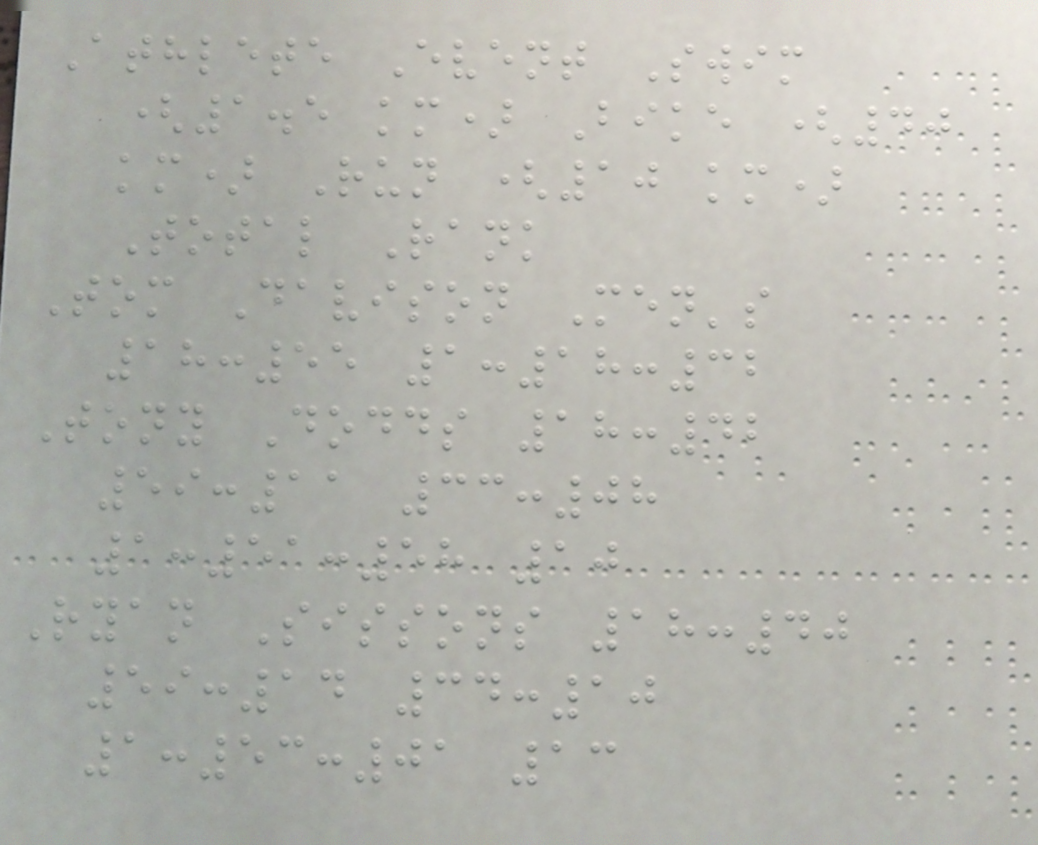Athlete Event Swim
(1.5 km) Bike (40
km) Run (10 km)
Total Rank
Tom Davison Men's
18:55 1:18:32
Tony Dodds 18:42
59:11 33:08
1:51:58 10
Ryan Sissons 18:40
59:14 34:10
1:53:01 13
